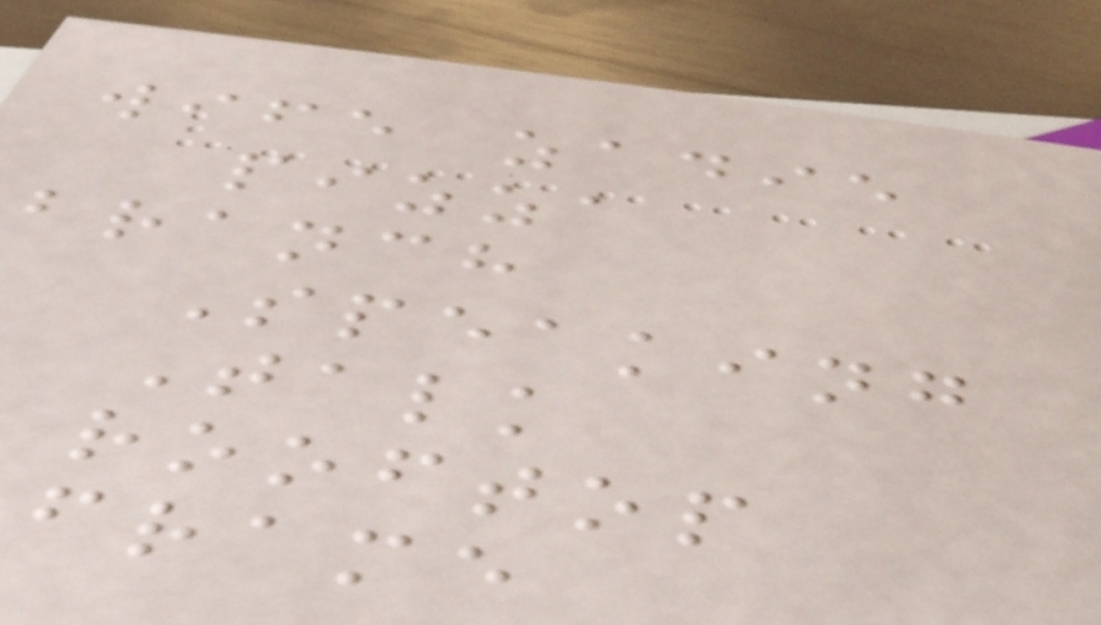wife zadie
pizza
branch
Speaking
Talk
rooftop
frame
